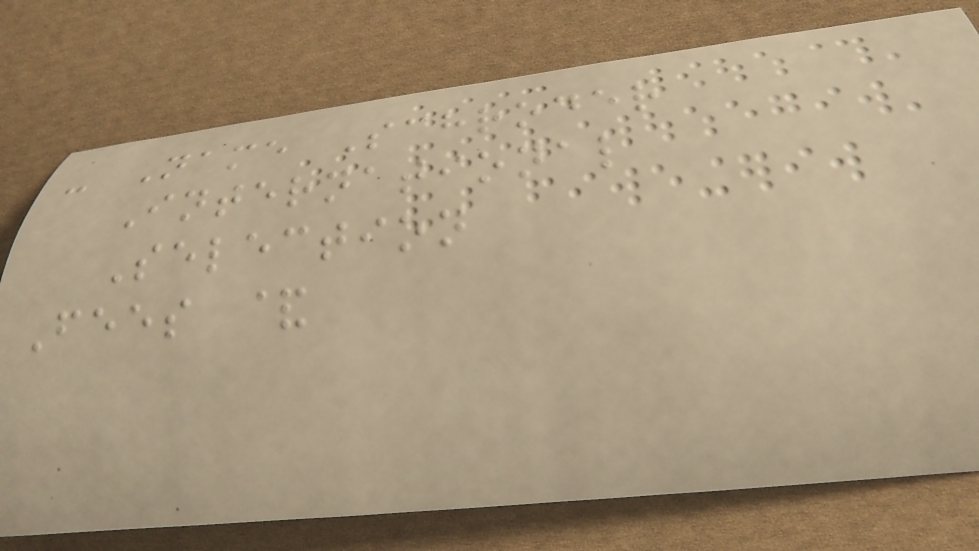- Name Schroder
International
Selection
Fees &
